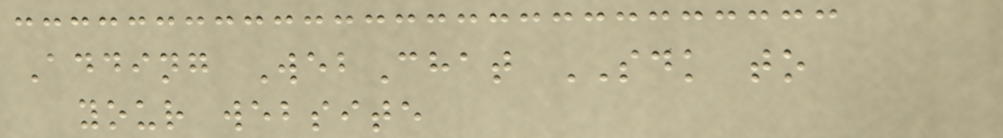Adding WebChat SDK to
your website
